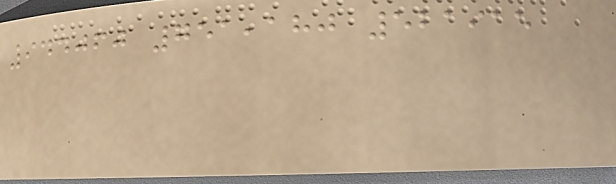944060 751,180 521915
